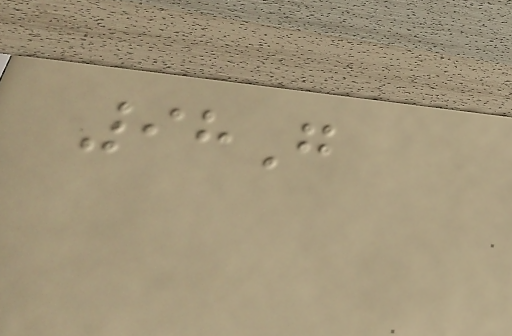98G
